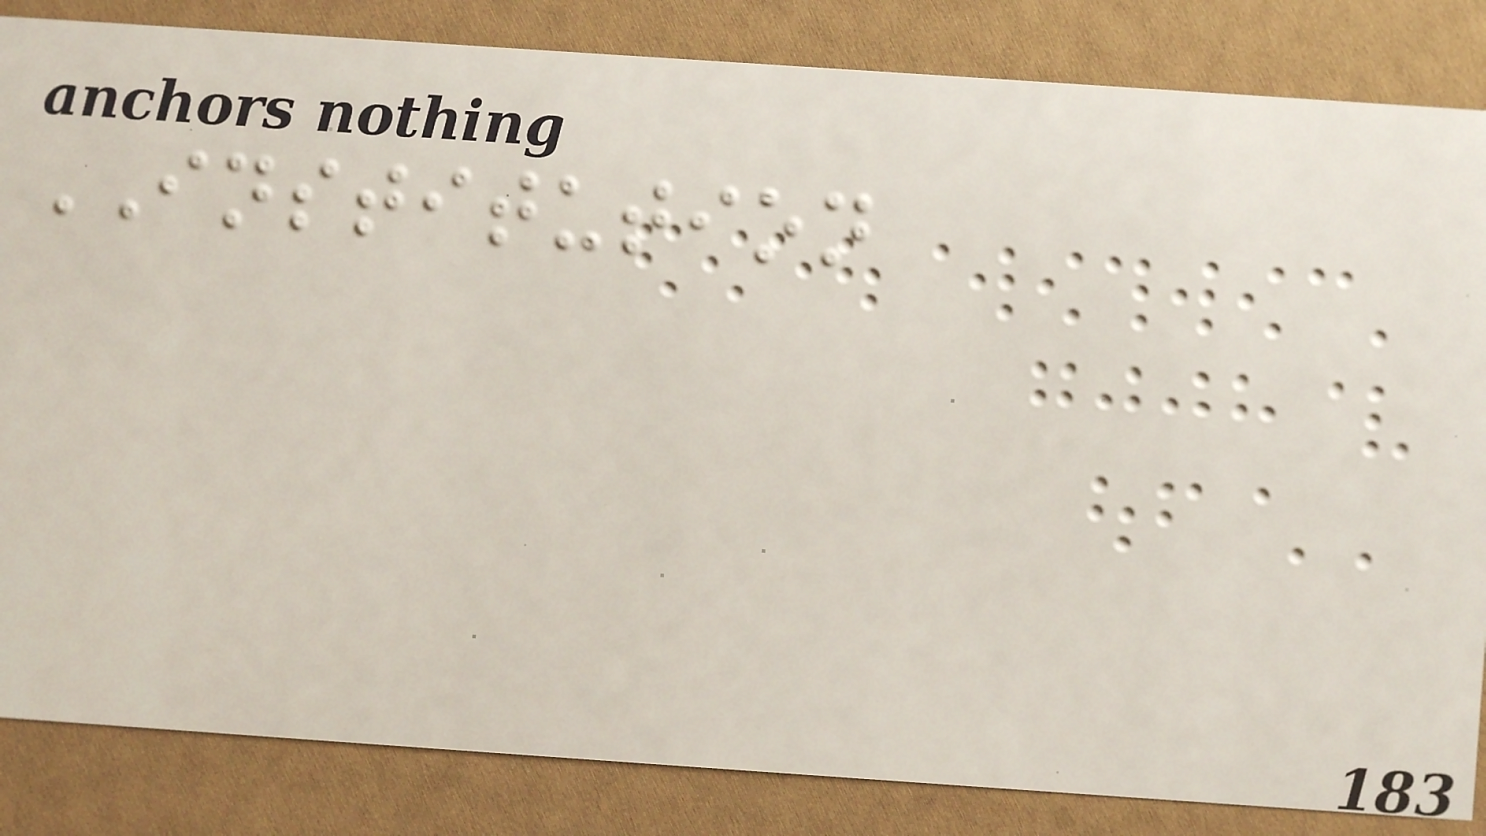INSTITUTION
